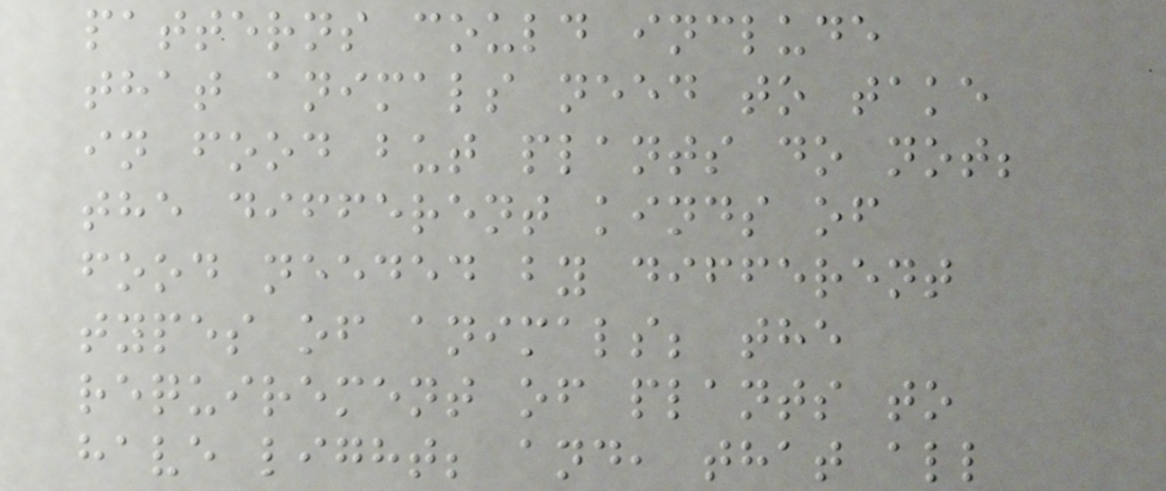patterns could include
that animals need to take
in food but plants do not;
the different kinds of
food needed by different
types of animals; the
requirement of plants to
have light; and, that all
